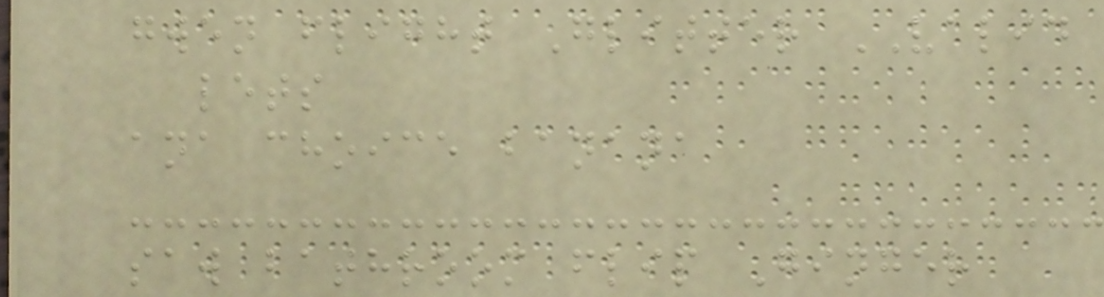gwen flight Glitter VALID
lets
ana choice banana
saw bathroom flip Ginger
